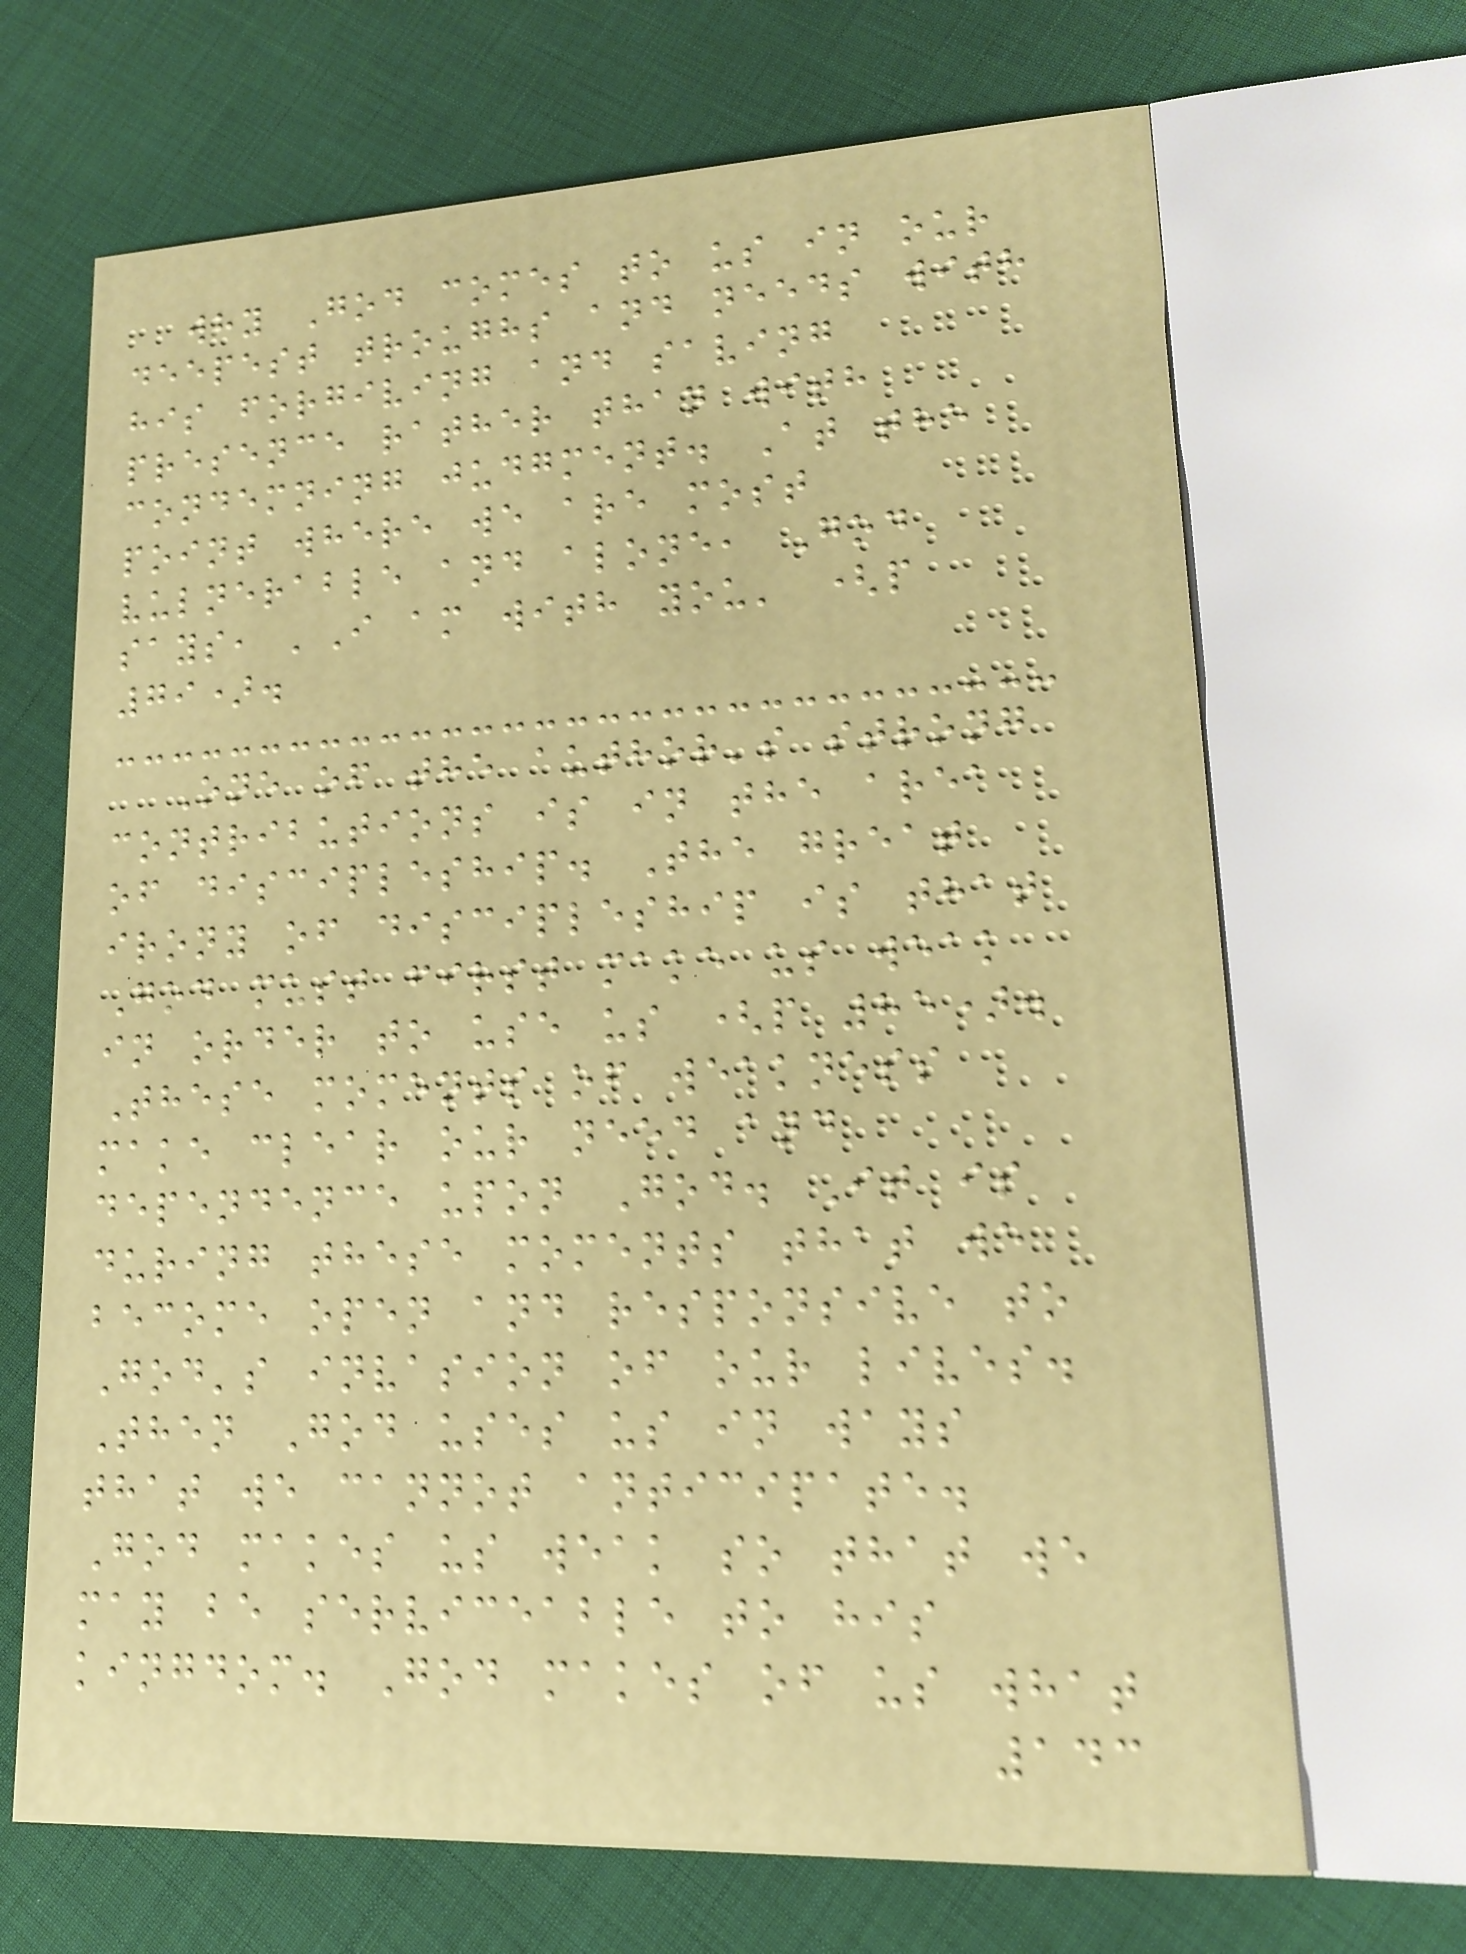why God comes to us in our
deepest troughs and needs with
his forgiving and saving
presence rather than with
condemning judgment. At the
point where we are most
vulnerable and alone, God
says, 'I am with you' (p
79).
One of the author's strong
contributions is in the area
of discipleship. The great
irony of discipleship is that
God must first make us weak
in order to use us (p 85).
These moments of weakness
make clear our need and
dependence upon God. It is
during these moments that we
become open and responsive to
God's invasion of our lives.
Then God uses us in ways
that we cannot anticipate.
God makes us weak so that we
may be serviceable to his
kingdom. God makes of us what
143
